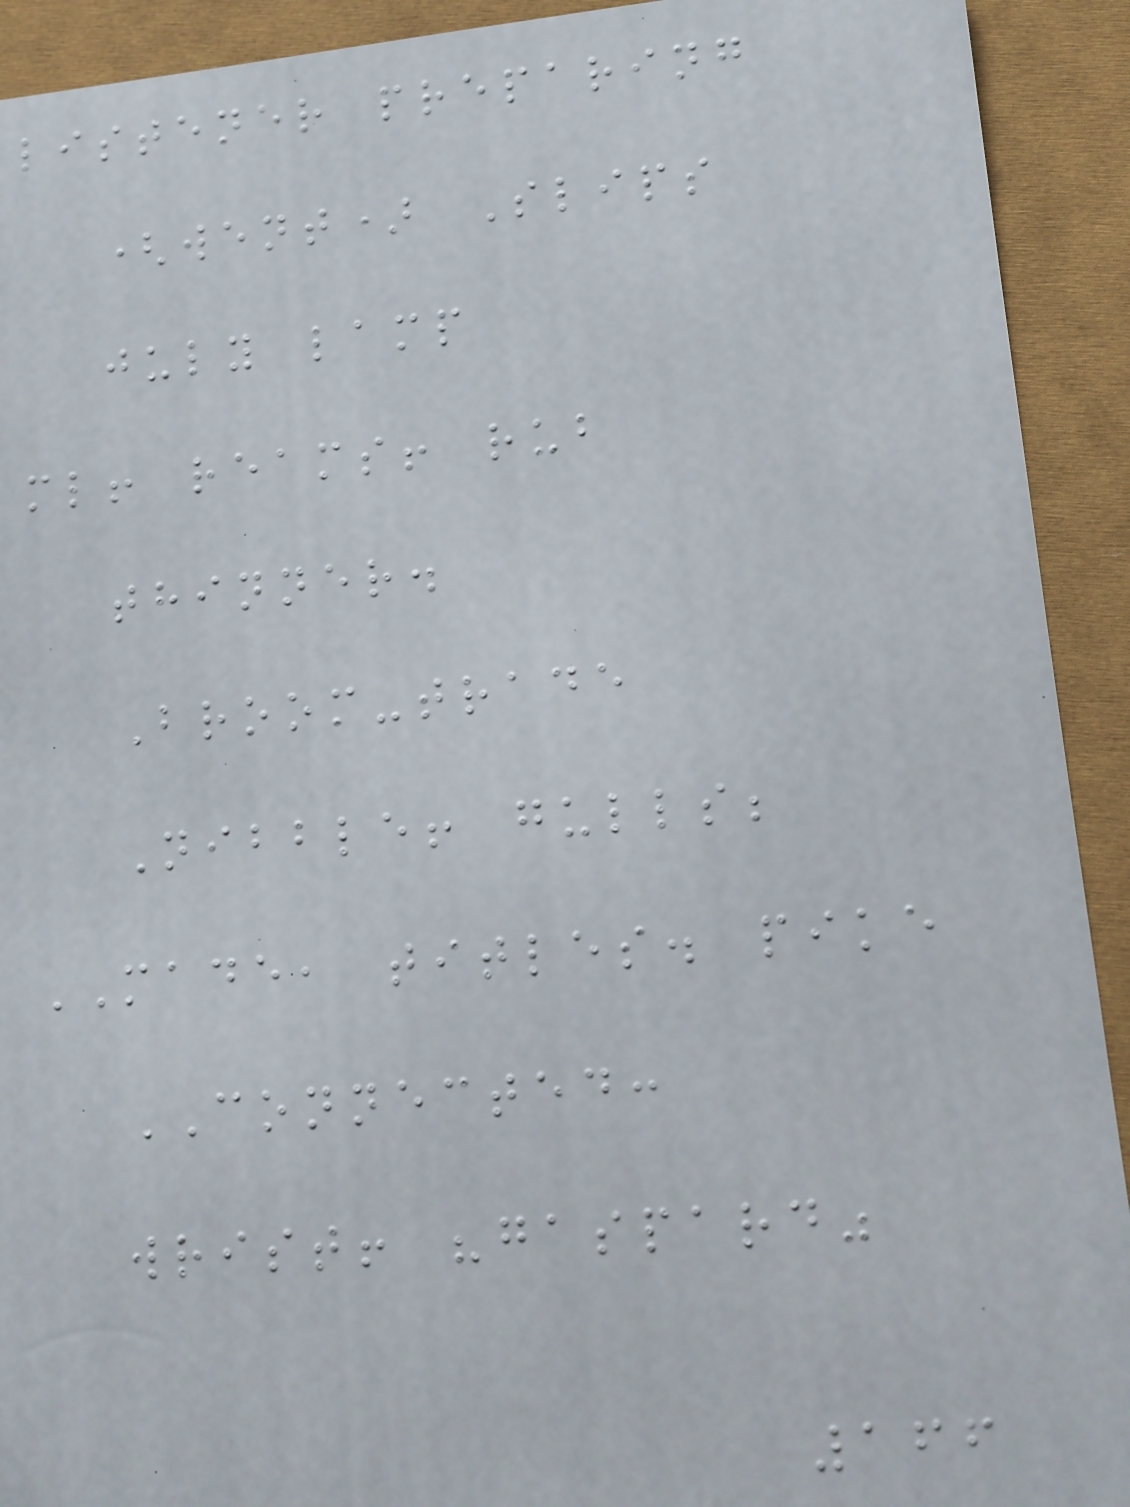listener preparing
(went) Slips
july lamp
ml! reams! rub
thinner.
Broom-trade
Nibble! gulls;
MADE, titles. pike
CONNECTED:
wrist! "gaspard"
166
